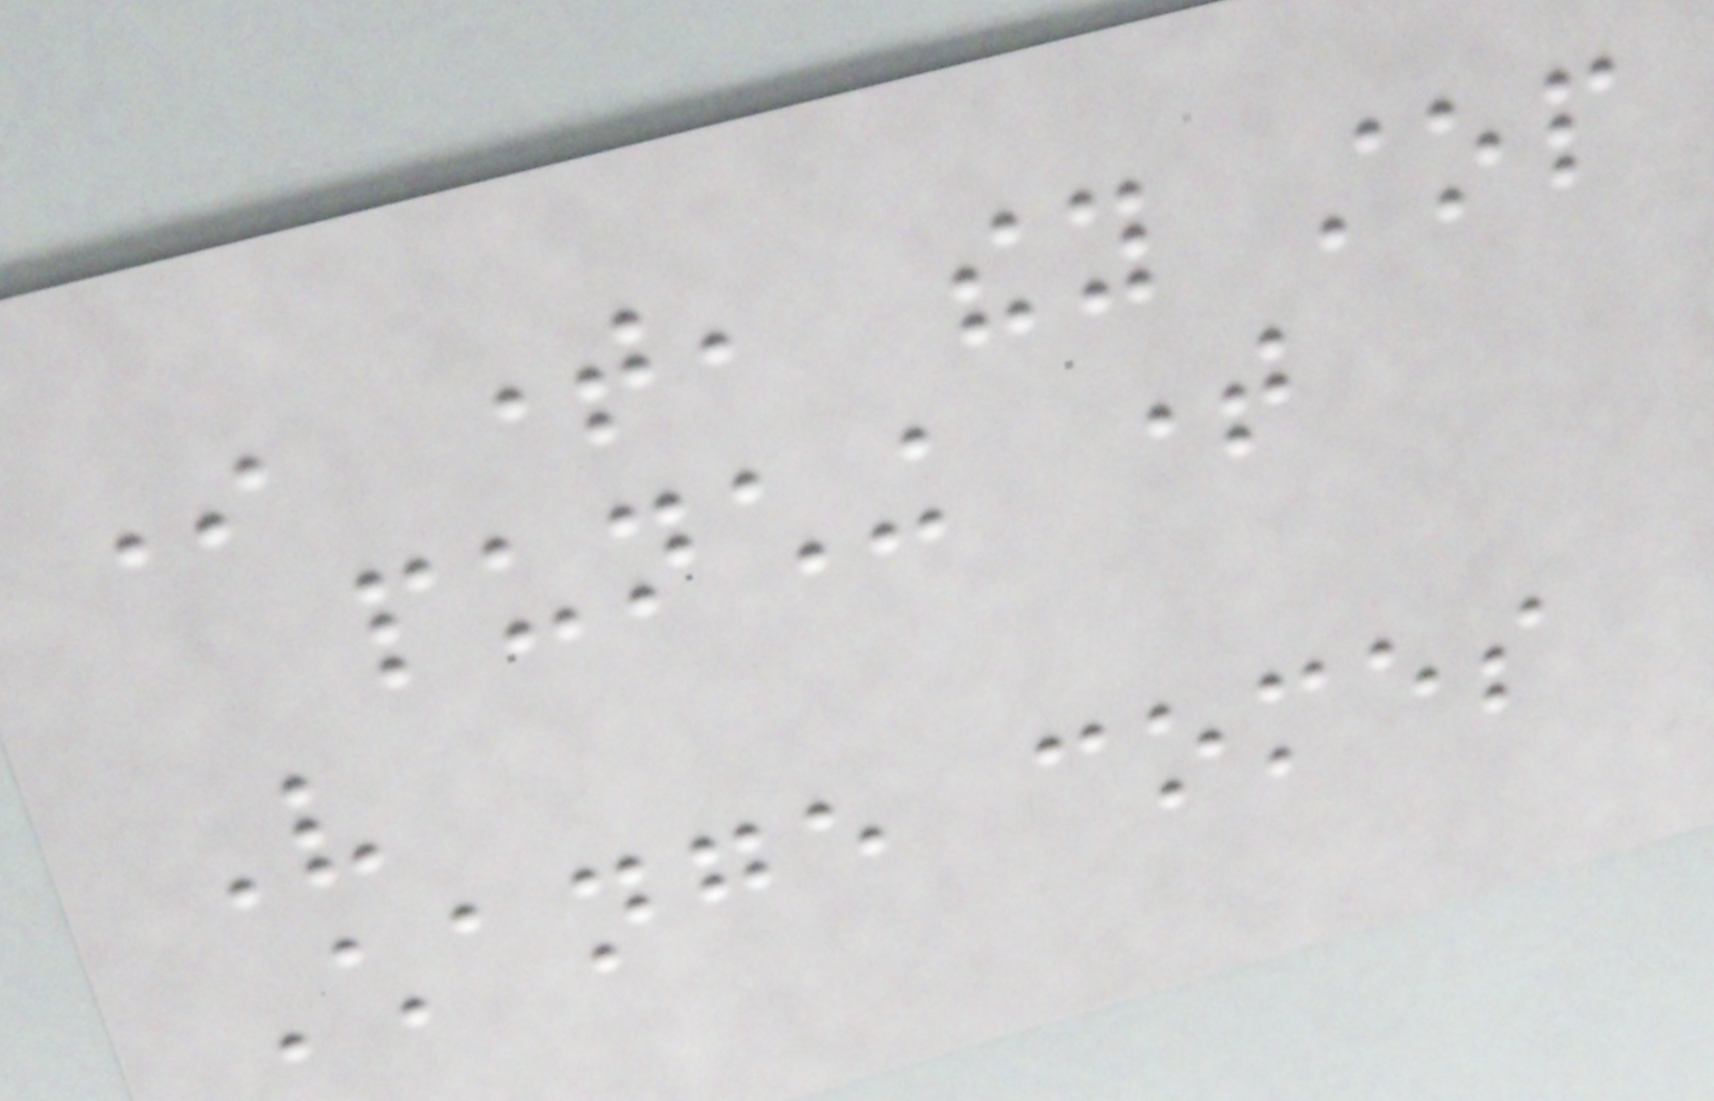In time, they stop
punching time
Very
Change comes
